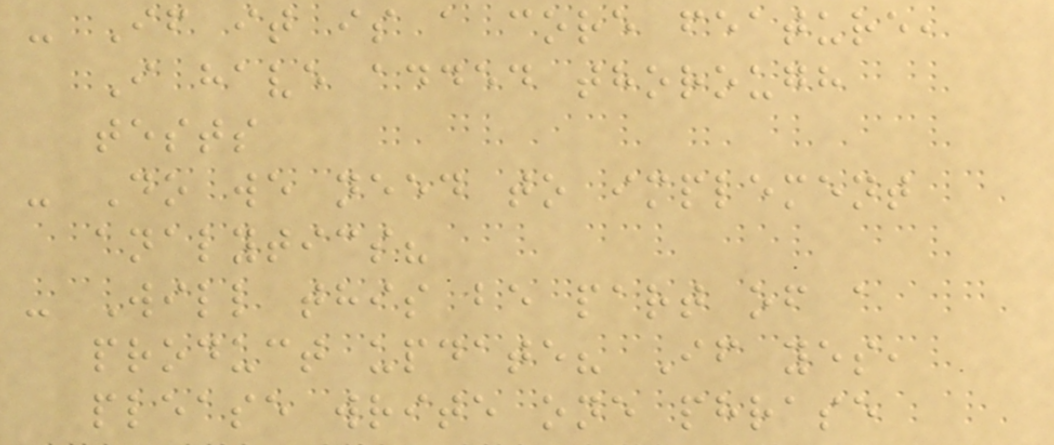- If it is a core feature,
I have added thorough
tests
- Do we need to implement
analytics?
- Will this be part of a
product update? If yes,
please write one phrase
